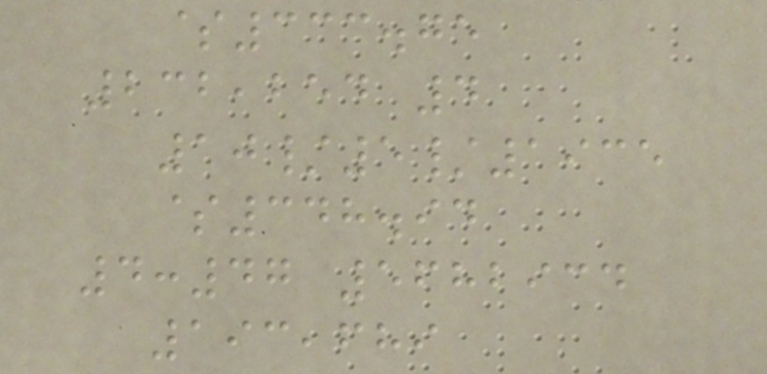$333.75
232,254 4
10/5/1935
$348.94
4:47 5682934
193,689
